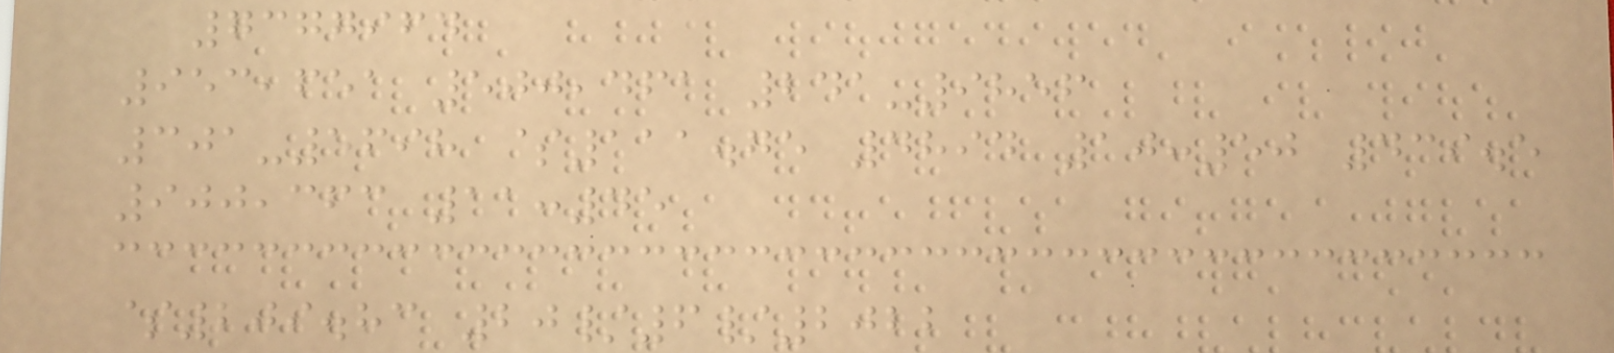7377964
953,651 500,461 241-9856
301-5698 $111.75 4894 10:50 439.5
900,363 11:45
$209.83 20/6/2022
